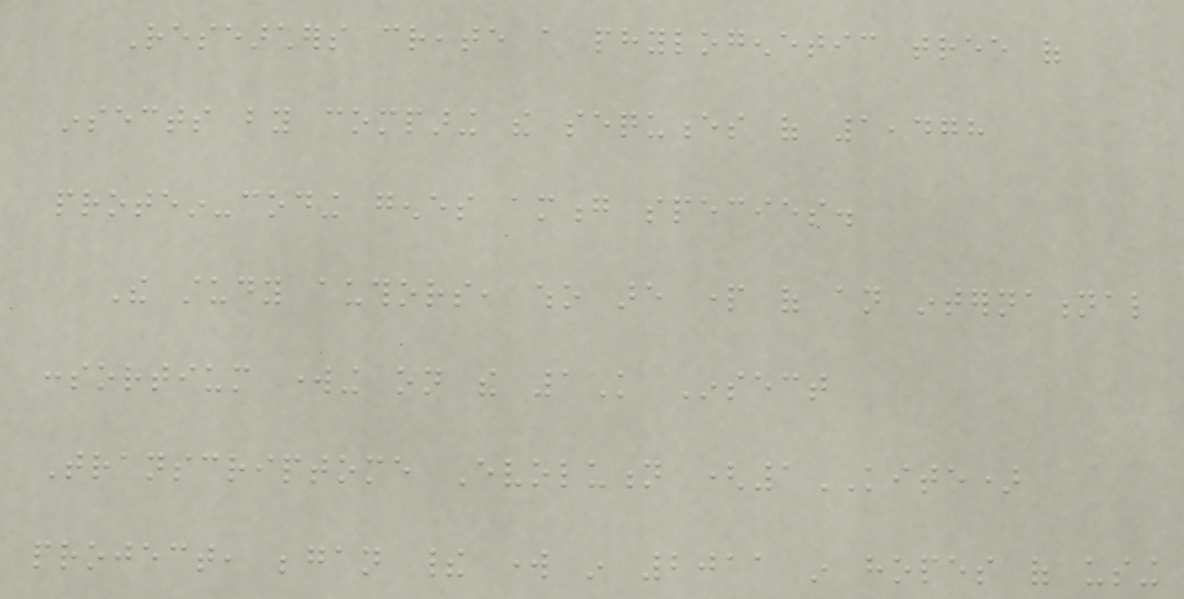Researchers create a phylogenetic tree of
insects by comparing the sequences of 1,478
protein-coding genes among species.
The study authors, who are part of an international
consortium working on the 1K Insect
Transcriptome Evolution (1KITE)
project, began their work in 2011 in hopes of using
